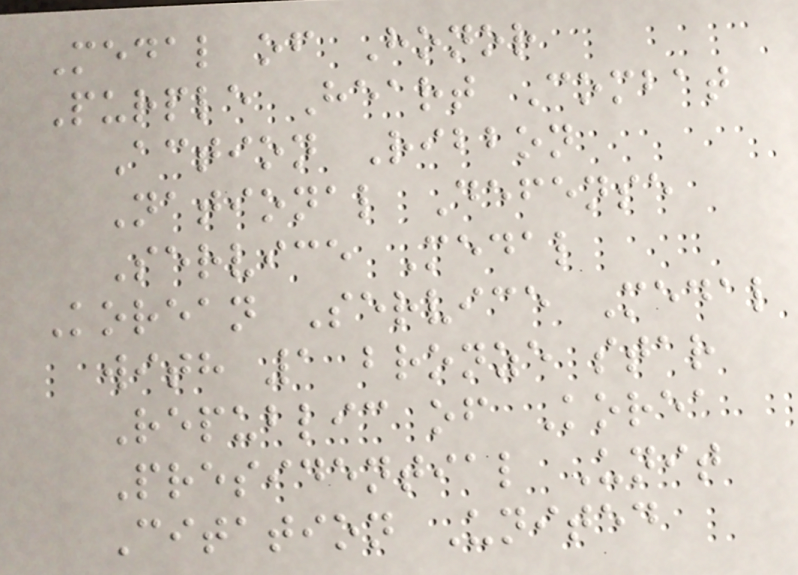Medal of Honor
Purple Heart Combat
Action Ribbon
National Defense
Service Medal
Korean Service Medal
with 1 bronze star
Republic of Korea
Presidential Unit
Citation United
